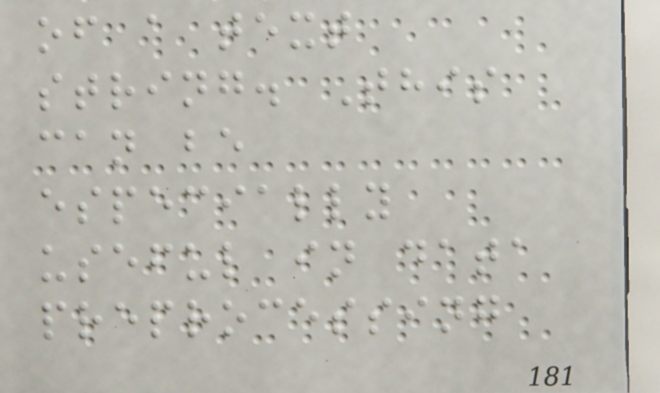of a text
string. This
can be
especially
useful in data
preprocessing
